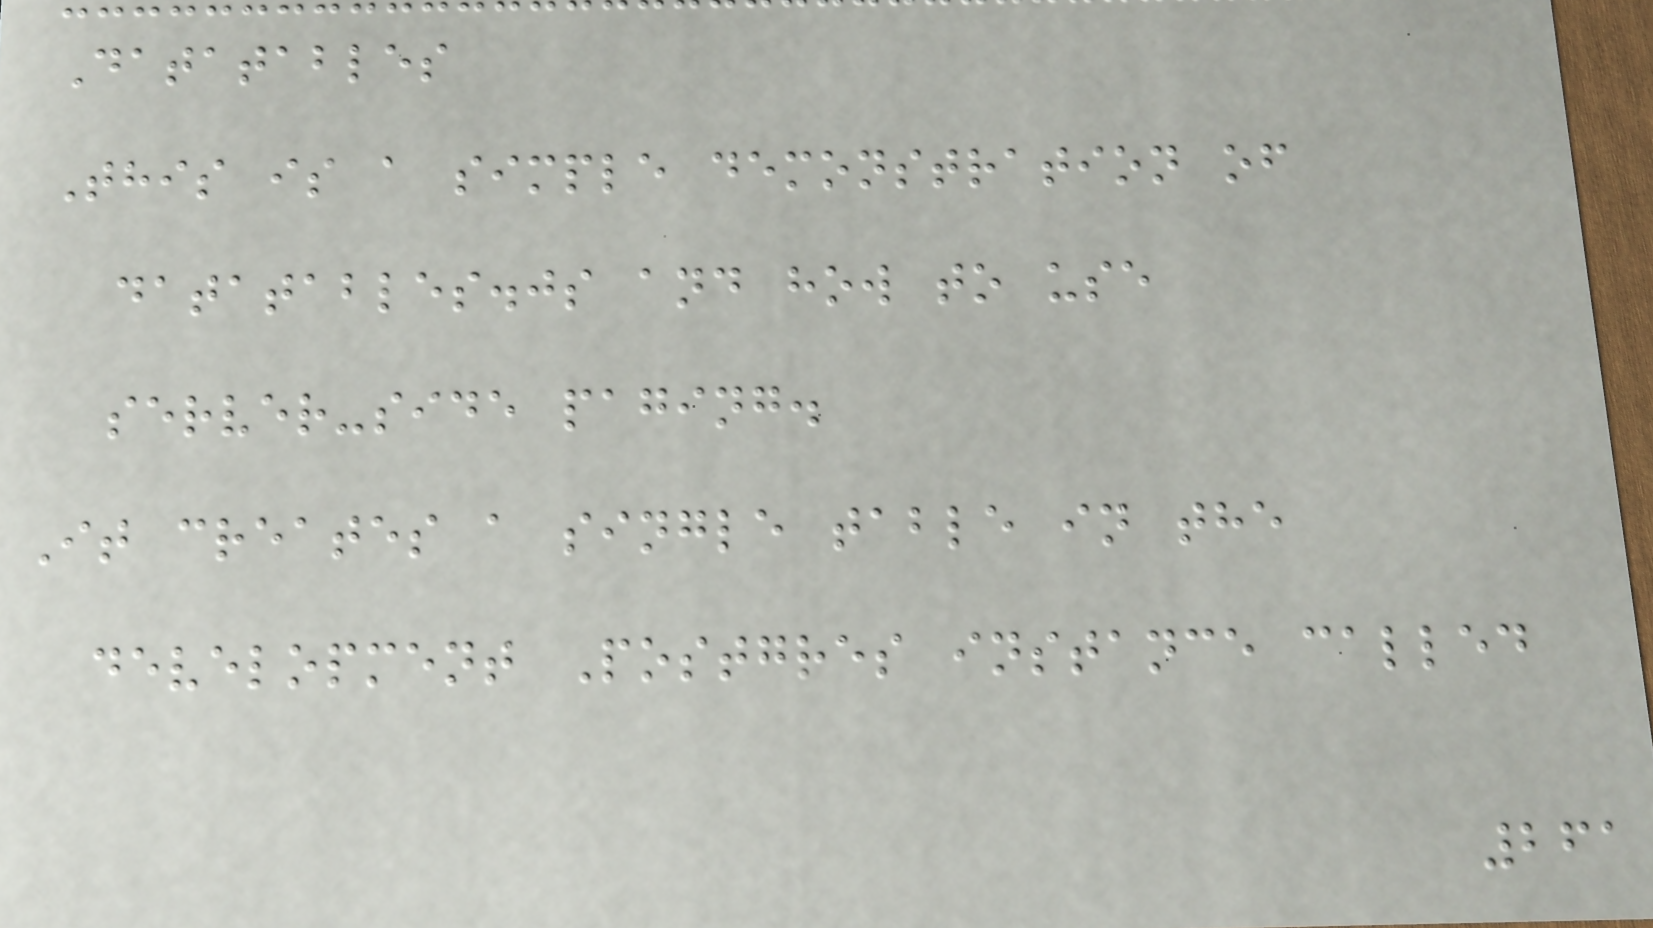Datatables
This is a simple demonstration of
datatables.js and how to use
server-side paging.
It creates a single table in the
development Postgres instance called
261
